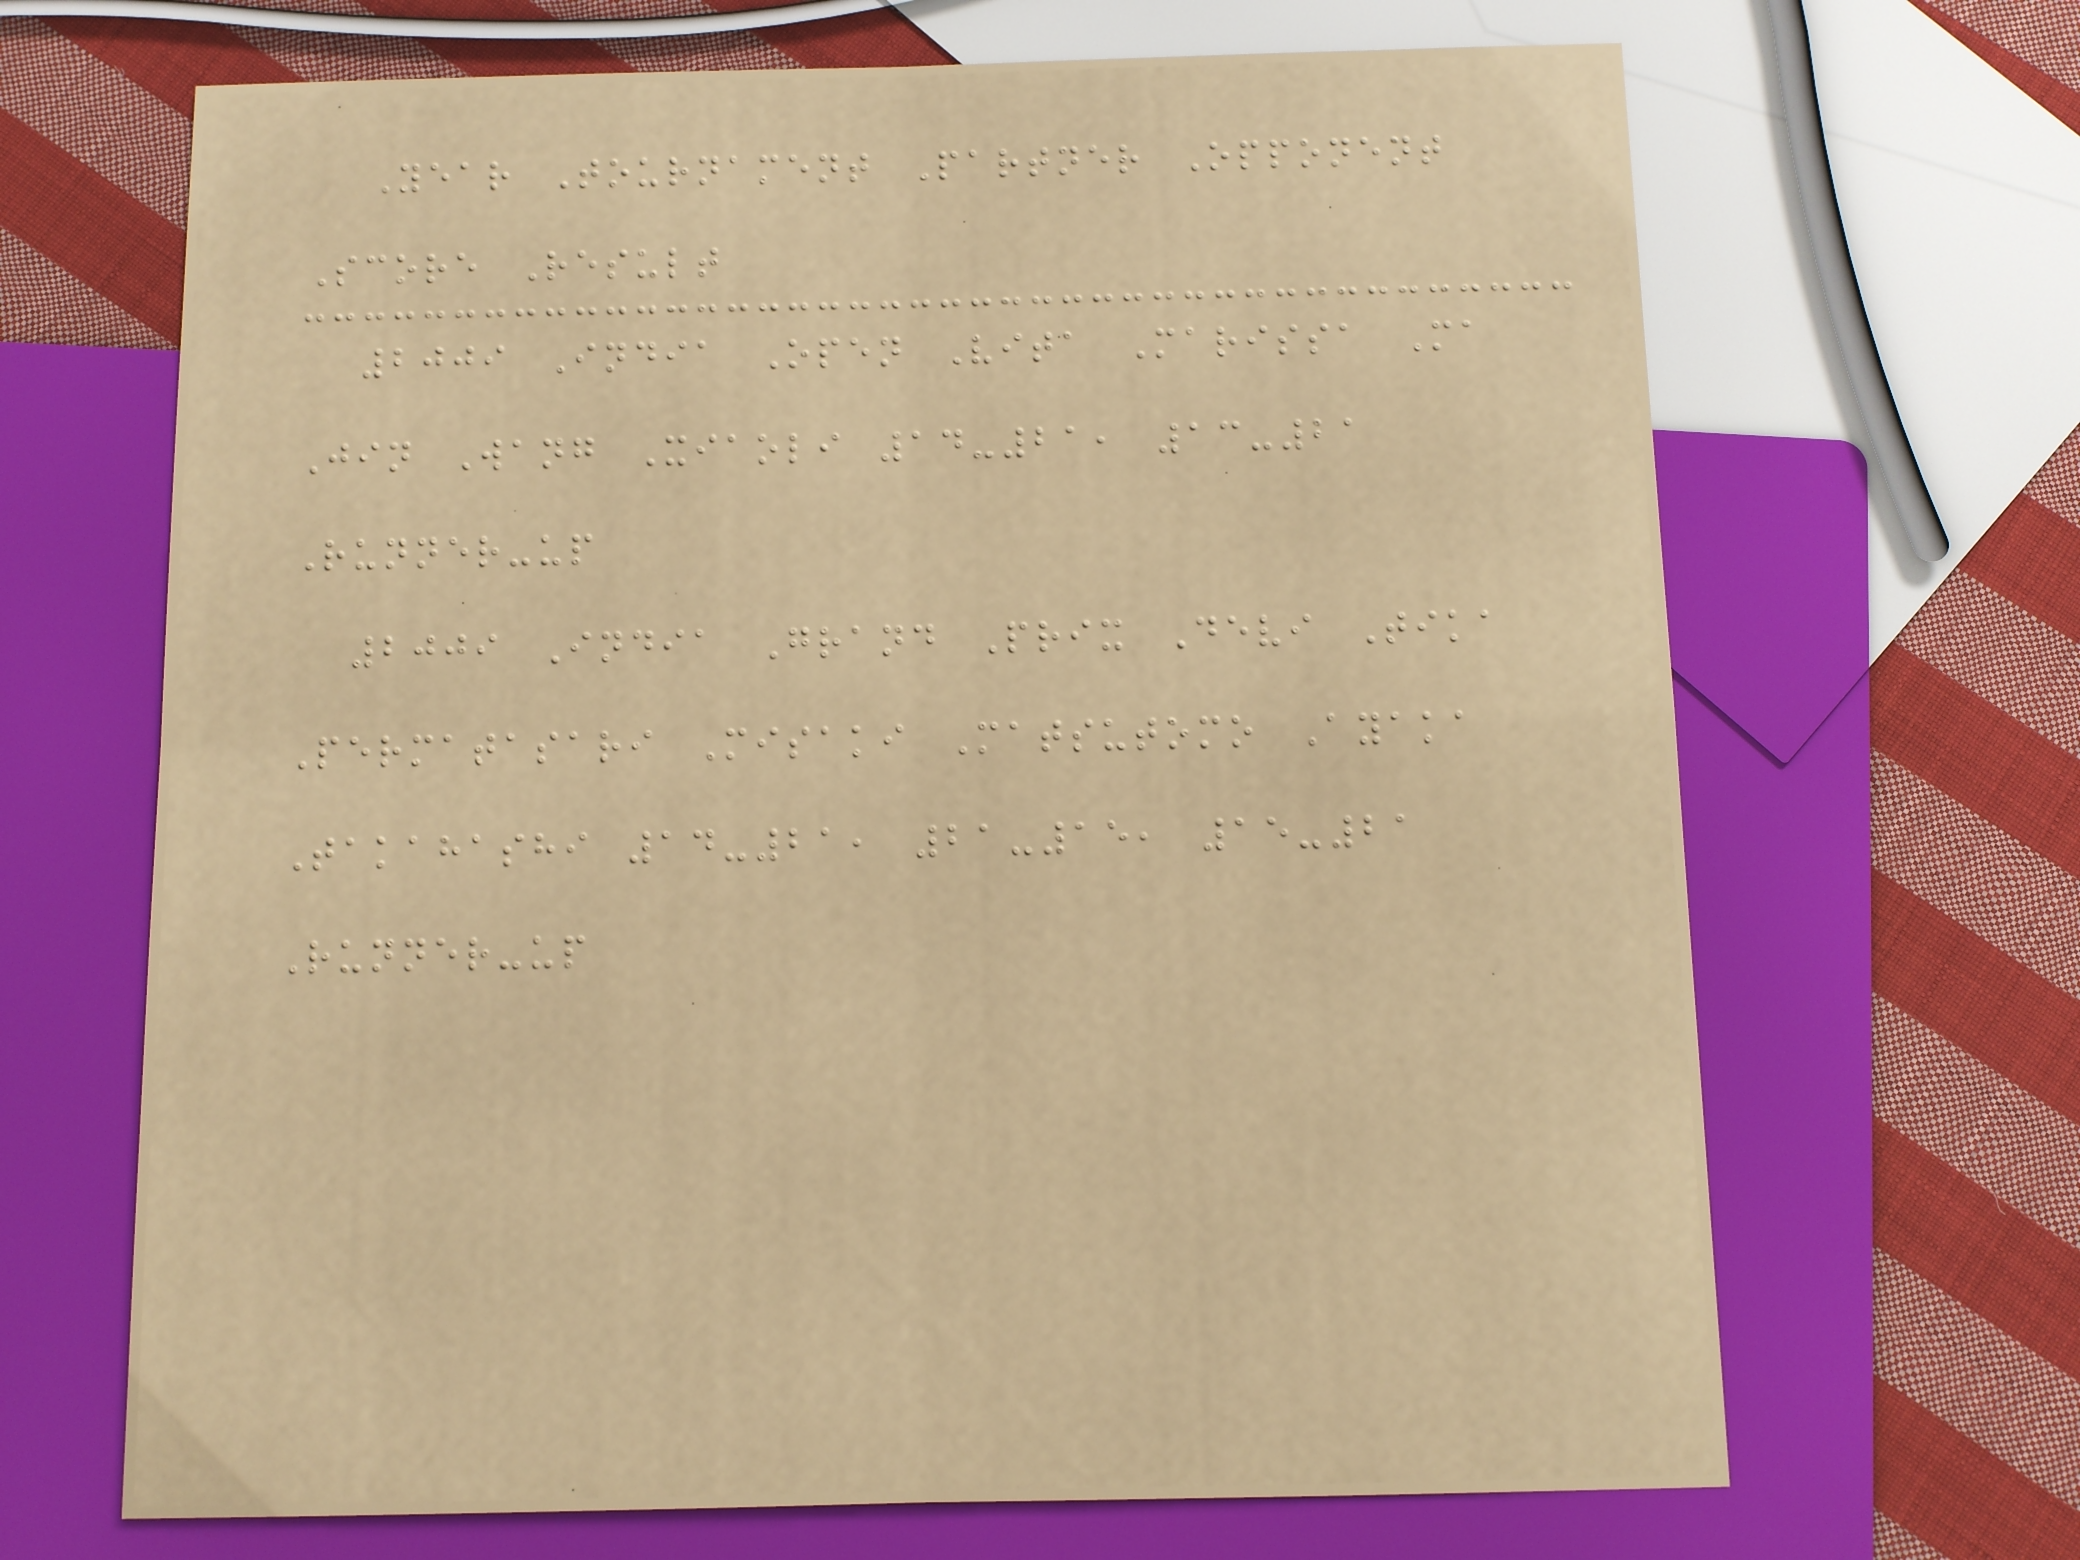Year Tournament Partner Opponent
Score Result
2009 India Open Vita Marissa Ma
Jin Wang Xiaoli 14-21, 13-21
Runner-up
2009 India Grand Prix Devi Tika
Permatasari Misaki Matsutomo Ayaka
Takahashi 14-21, 21-15, 15-21
Runner-up
